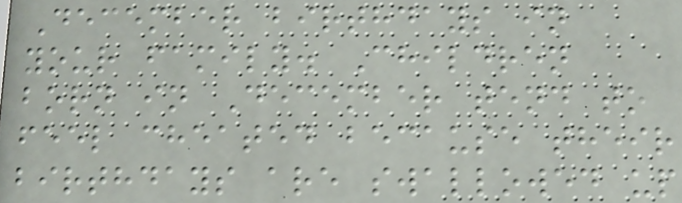December birthdays in
your family. Children
born in December tend to
feel cheated because their
birthdays are swallowed up
